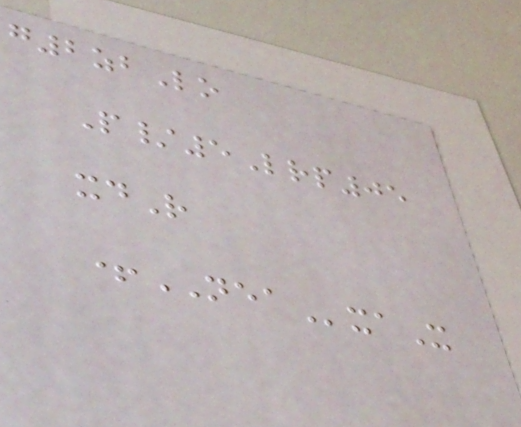g2zbLo
P/5Lrp05
xdR
+NEAxaX
